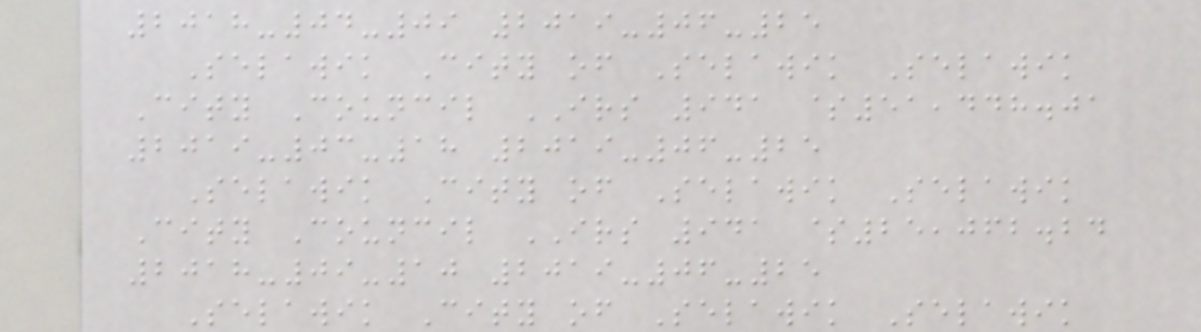2018-04-09 2019-06-25
Selawik City of Selawik Selawik
City Council IRS 941 $51,448.01
2019-03-18 2019-06-25
Selawik City of Selawik Selawik
City Council IRS 941 $25,062.24
2018-09-10 2019-06-25
Selawik City of Selawik Selawik
